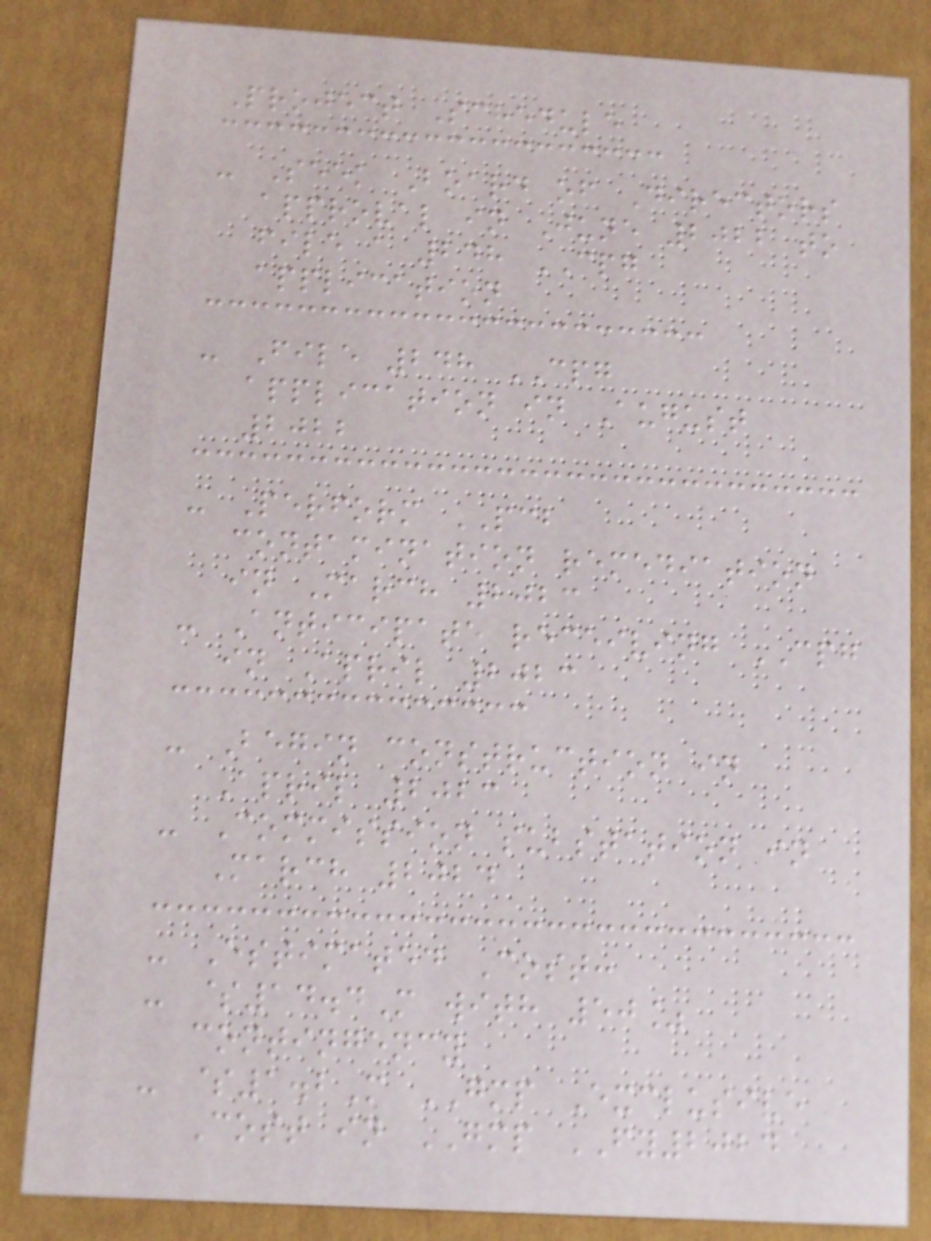Project Schedule
- Seek Board of Directors
approval in June 2022 to
file a 248 CPG
application
- File 248 CPG
application in August
2022
- Perform PCB
contamination remediation
in March 2023
- Anticipate receiving CPG
in April 2023
- Begin construction in
April 2023
- Commission substation in
March 2024
- Estimated Cost:
- $14.4M with 50%
contingency
- $1.2M GMP Exclusive
Cost in GMP FY2024
